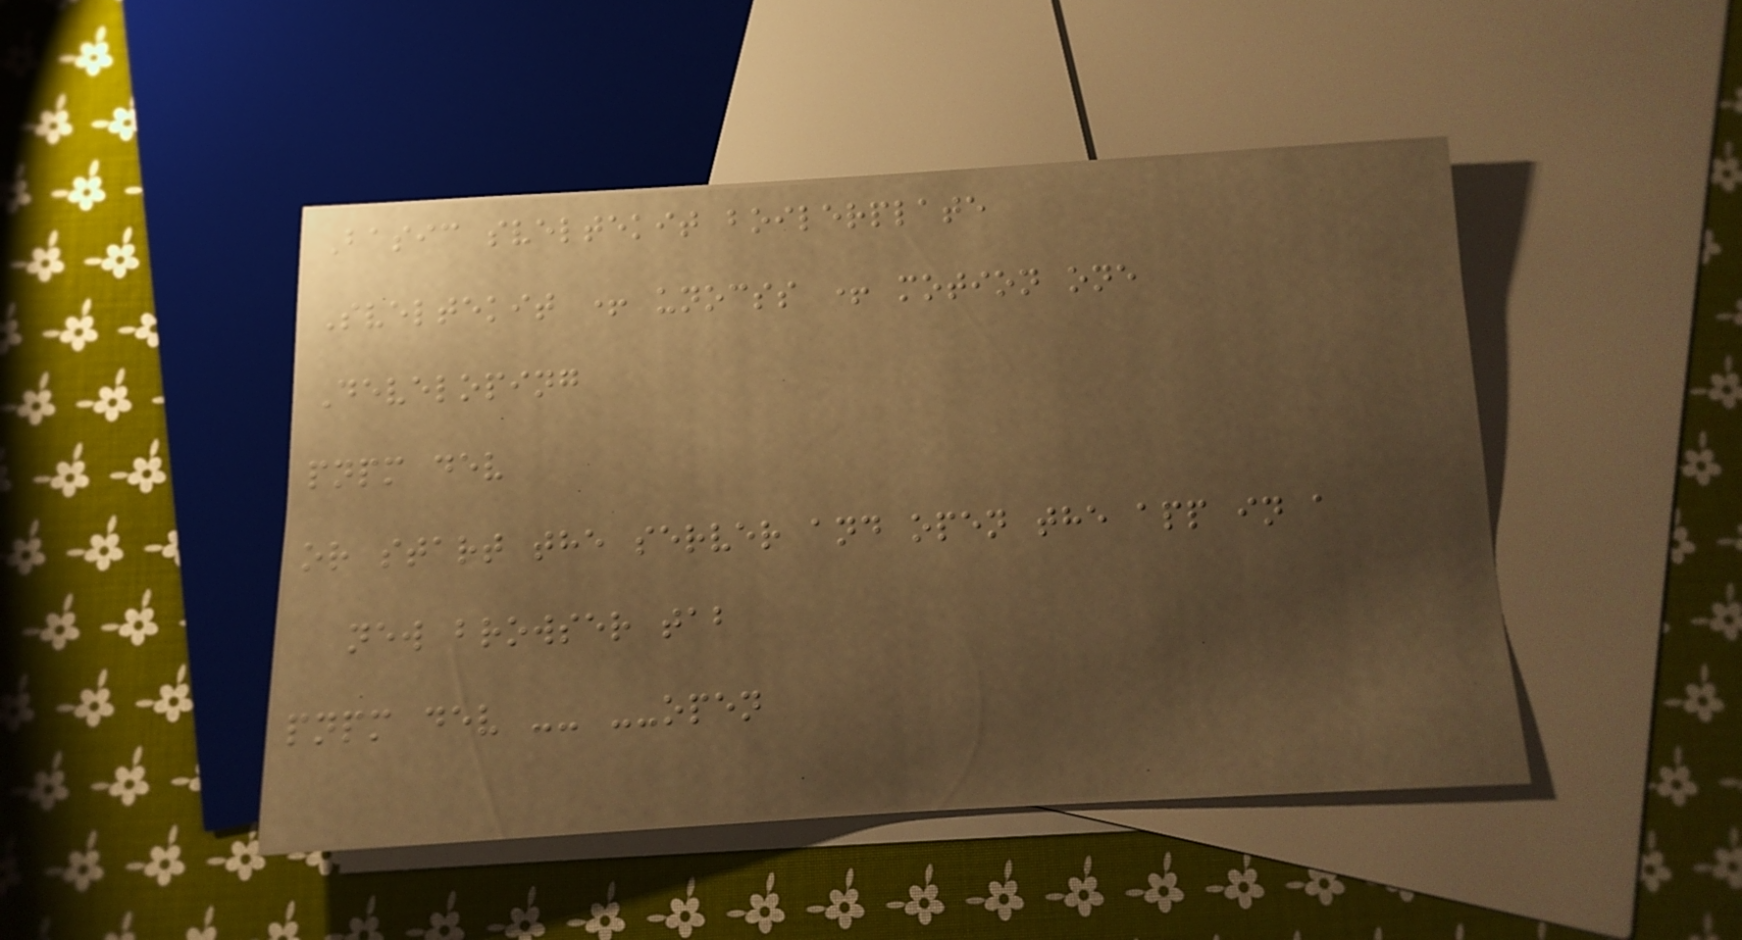Basic sveltekit boilerplate
Sveltekit + unocss + motion one
Developing
pnpm dev
or start the server and open the app in a
new browser tab
pnpm dev -- --open
